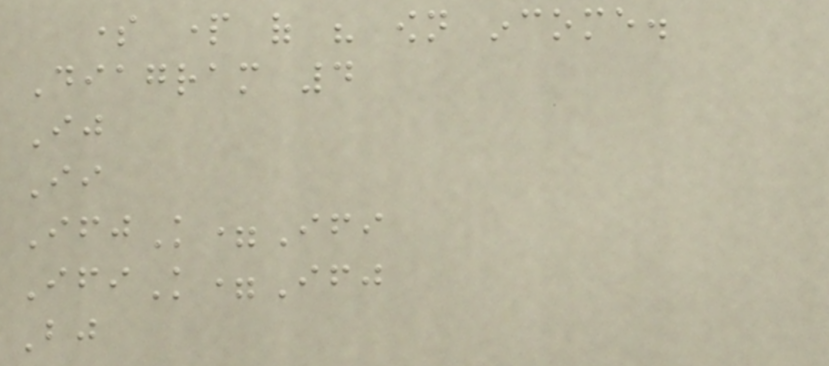some part of his own income.
Diagram 4
Ij
Ii
IfjK=Ifi
IfiK=Ifj
Bj
